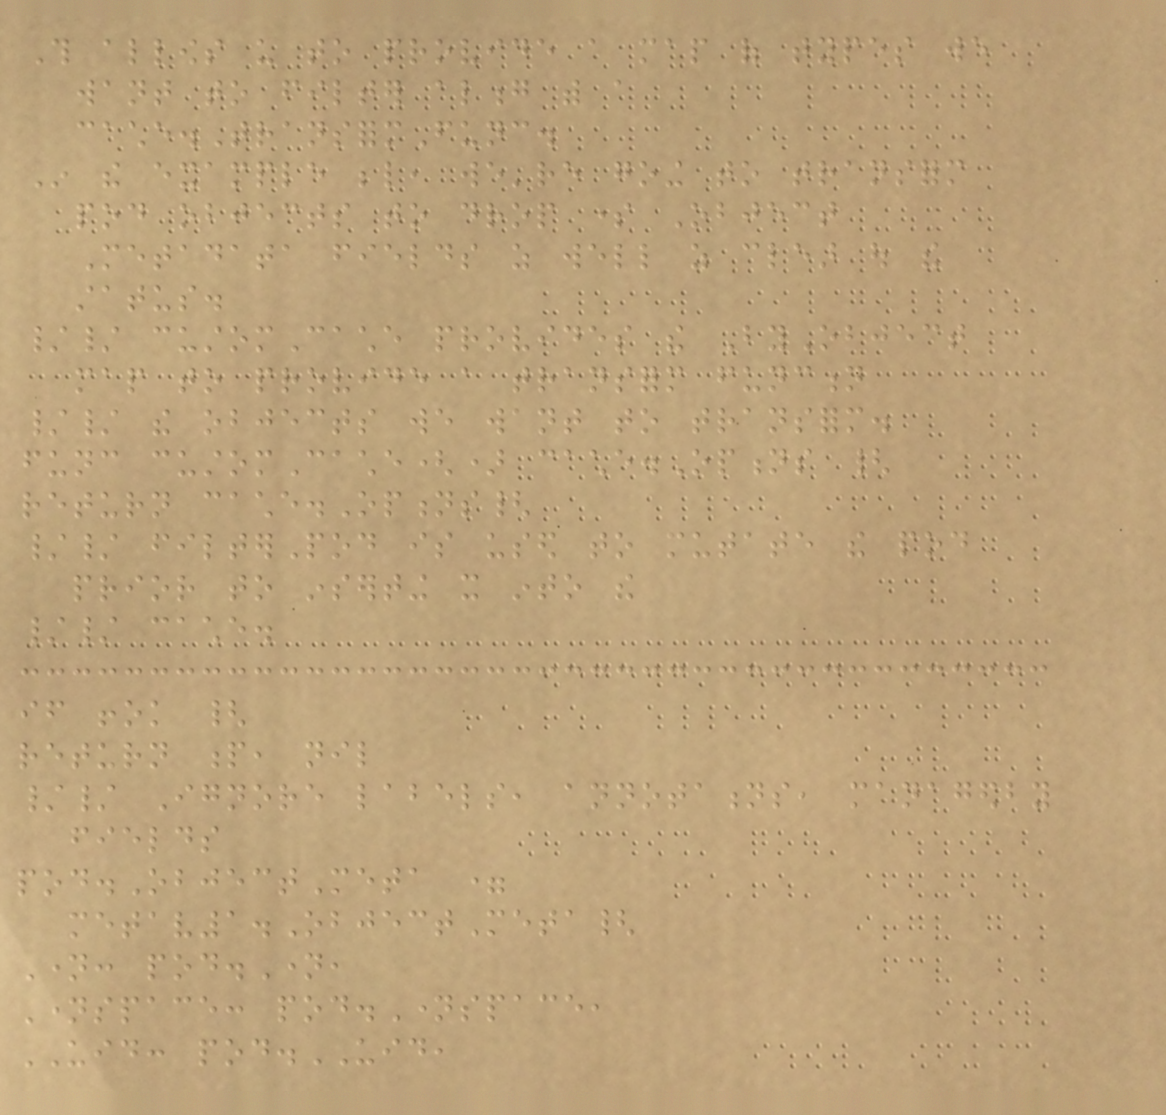This allows us to provide a map of types we
want to filter along with a
cache.TransformFunc.
In the example below, we're going to transform
pod objects to drop some Object
Metadata fields as well as clear out the
status.
// customCache provides the ByObject
map to provide a transform function
// the objects we want to transform.
func customCache() cache.Options {
return cache.Options{
// filterPod is used to mutate the pod
prior to inserting it into the
// cache.
if !ok {
return p, nil
// Ignore labels, annotations, managedby
fields
pod.ObjectMeta =
metav1.ObjectMeta{
Name: pod.Name,
Namespace: pod.Namespace,
UID: pod.UID,
